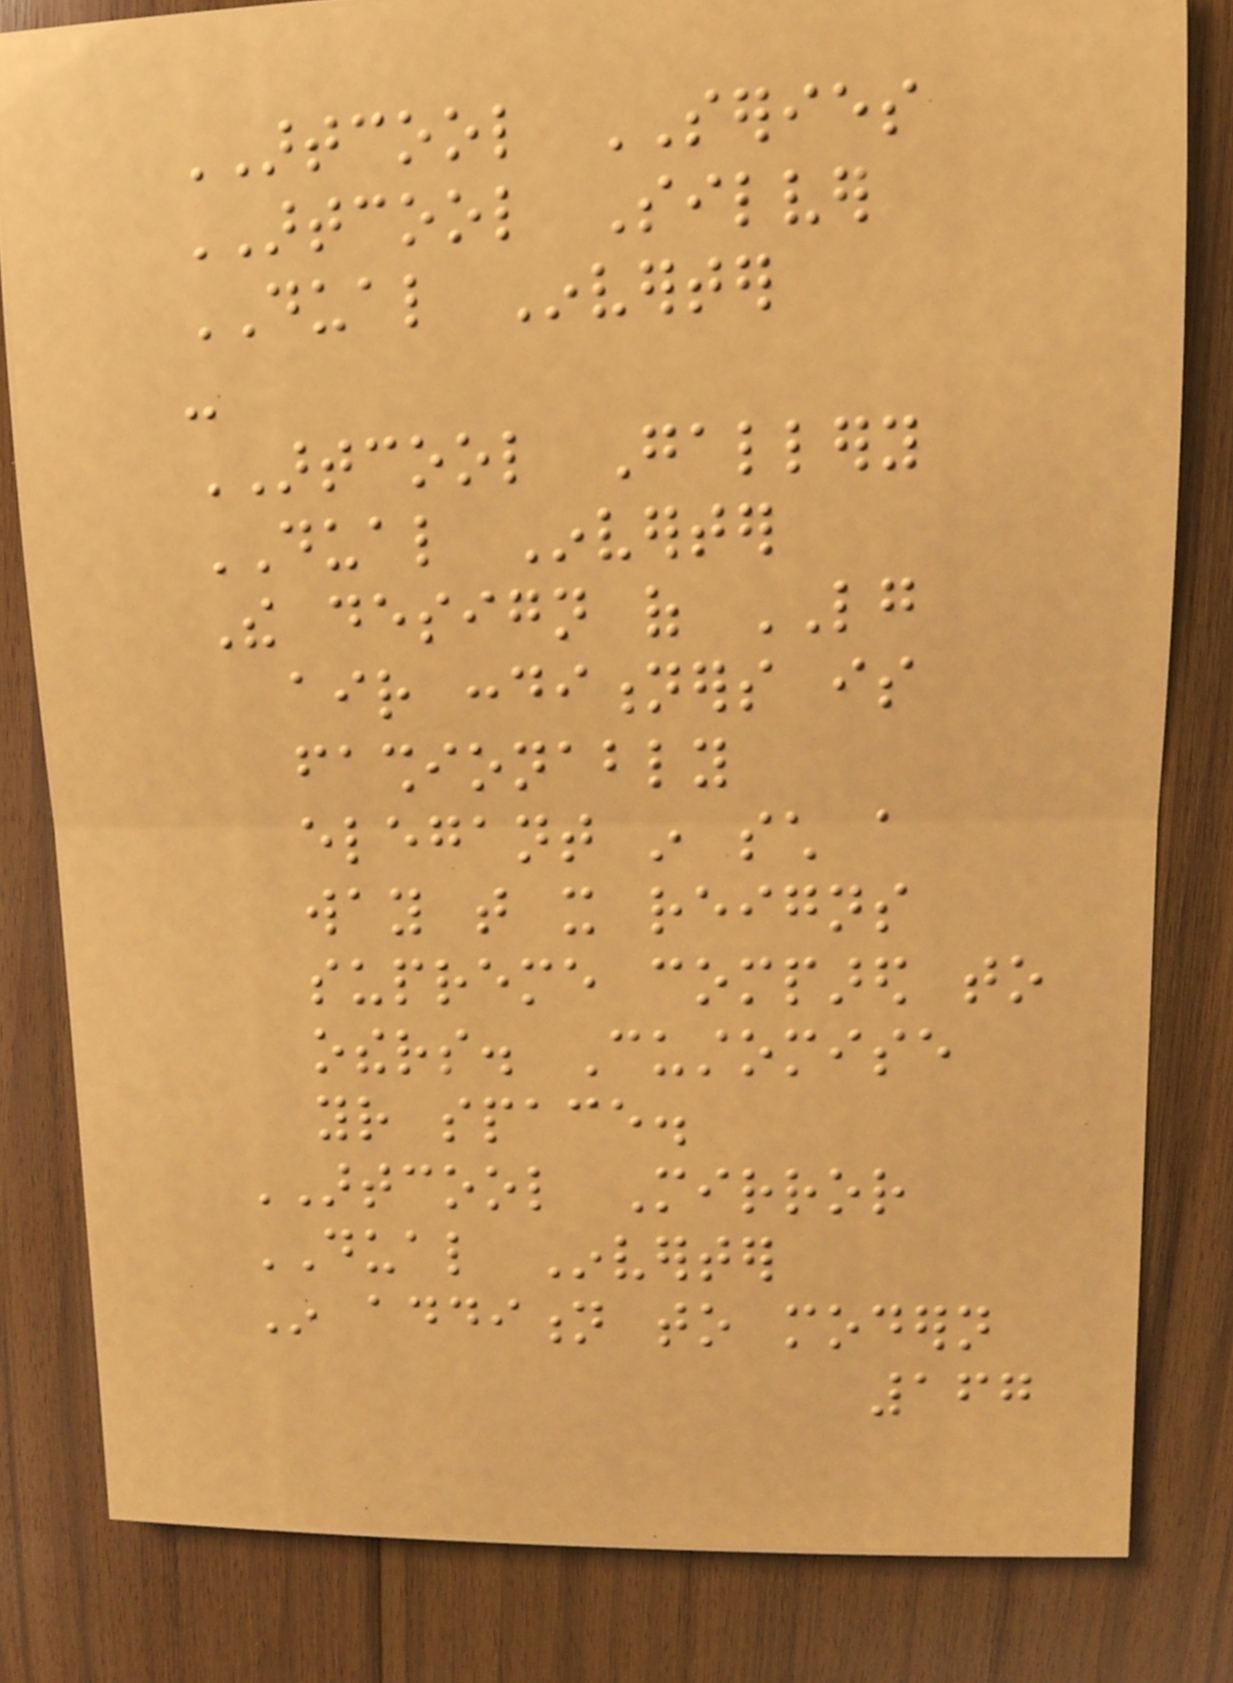ARTCOOL SERIES
ARTCOOL Silver
DUAL Inverter
-
ARTCOOL Gallery
DUAL Inverter
The design of LG
air conditioners is
fashionably
elegant in such a
way that it reigns
supreme compared to
others. Customise
your space.
ARTCOOL Mirror
DUAL Inverter
In addition to modern
167
